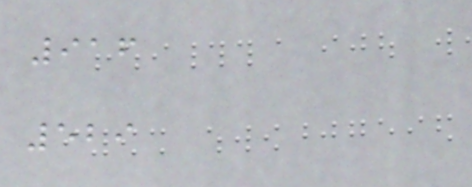916
529
